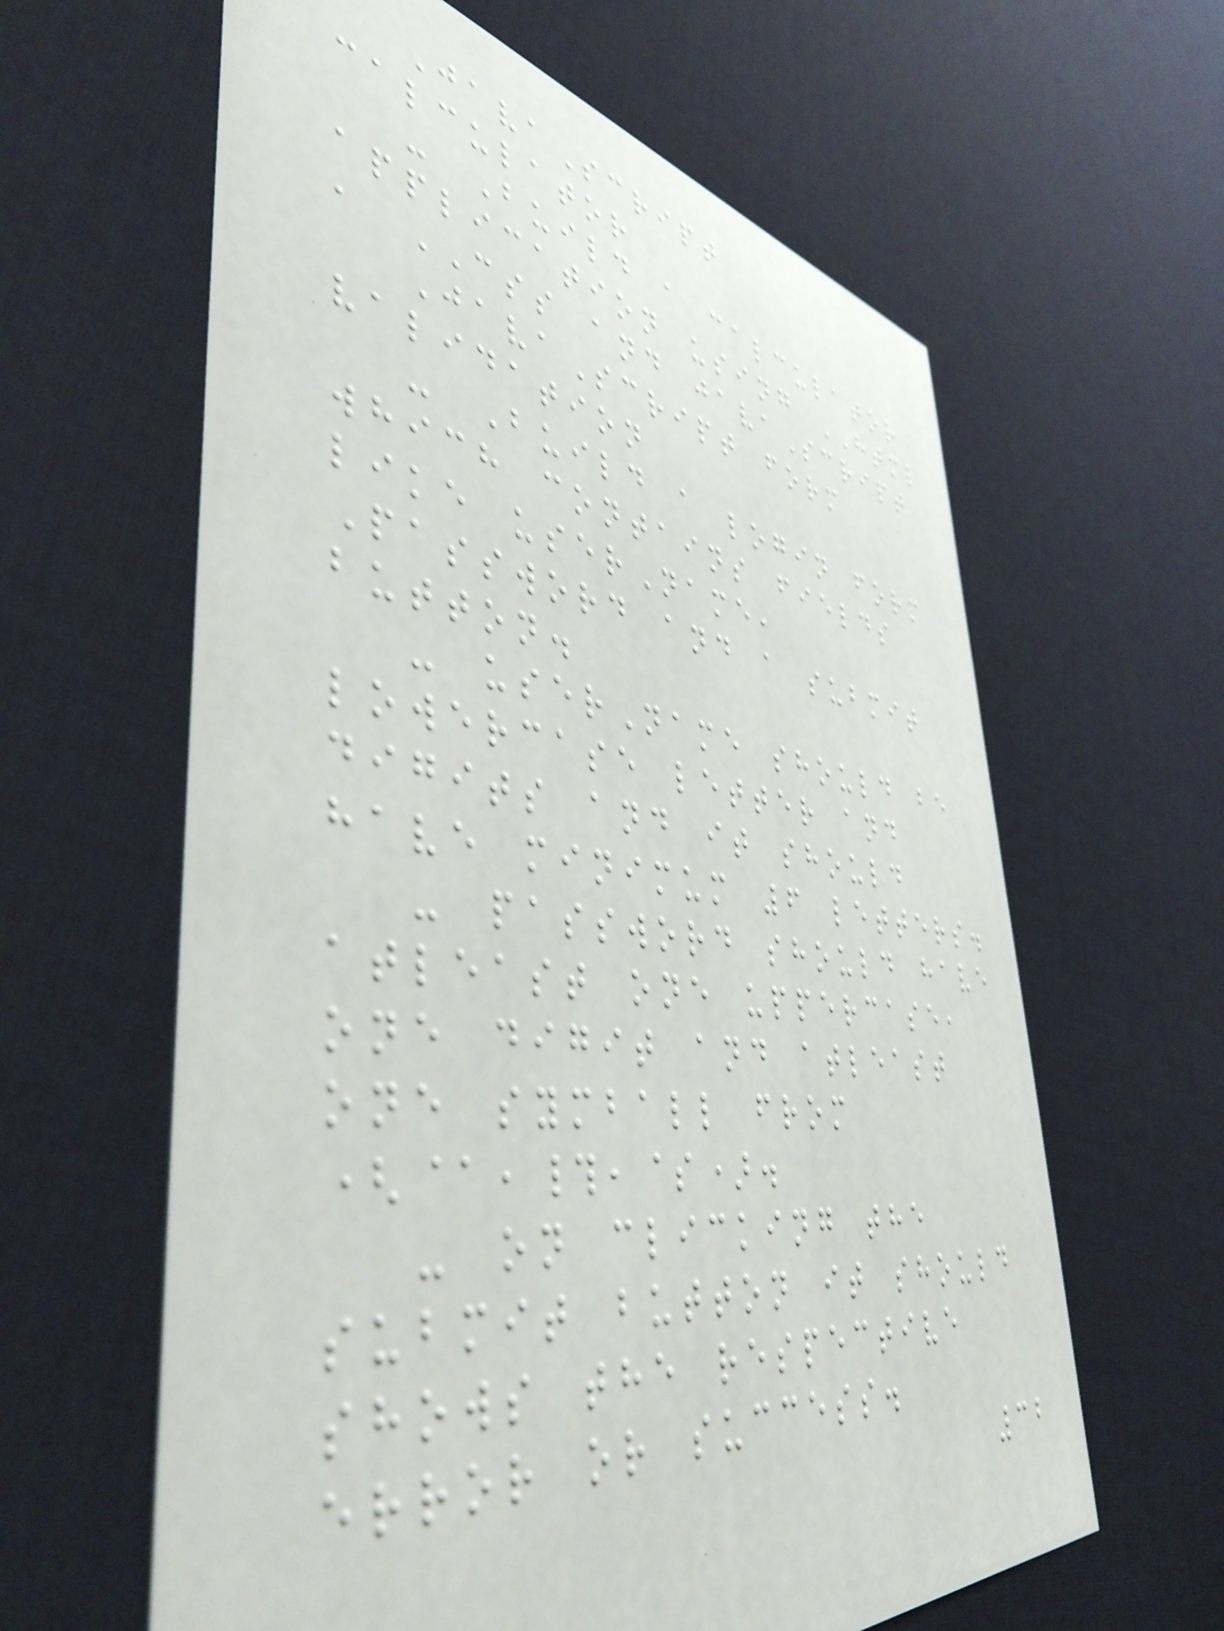JavaScript
calculator
- Build a calculator
application using HTML
, CSS and javaScript
JavaScript form
validation
- Build a login form
which contains fields
like userName,
Password and a submit
button.
- userName should be
lowercase letter and
digits and it should
have minimum 6 letters.
- password should have
atleast one uppercase,
one digit and atleast
one symball from
(@,#,$).
- on clicking the
submit button it should
shows the respective
error or success.
32
